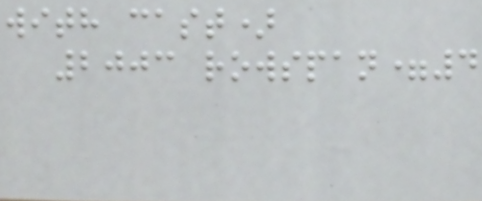with cast)
2003 rowspan=4
